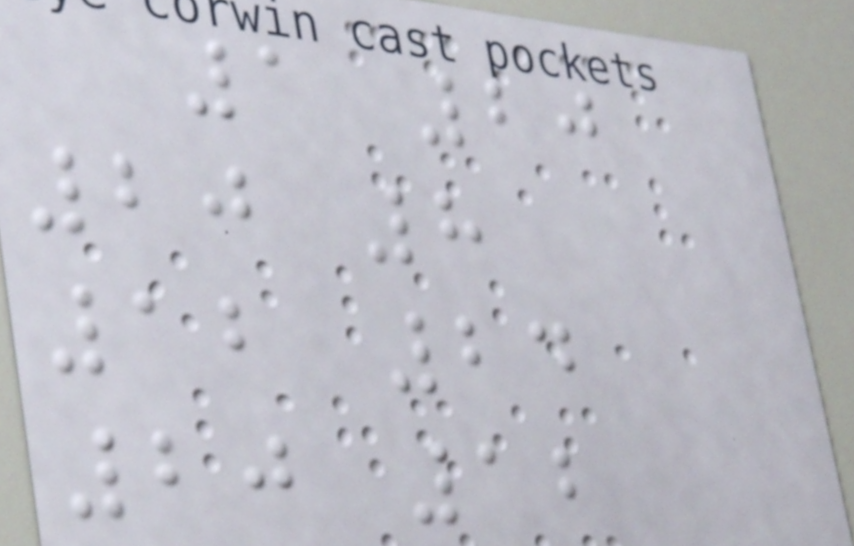1 20
20 8
12 24
20 12
